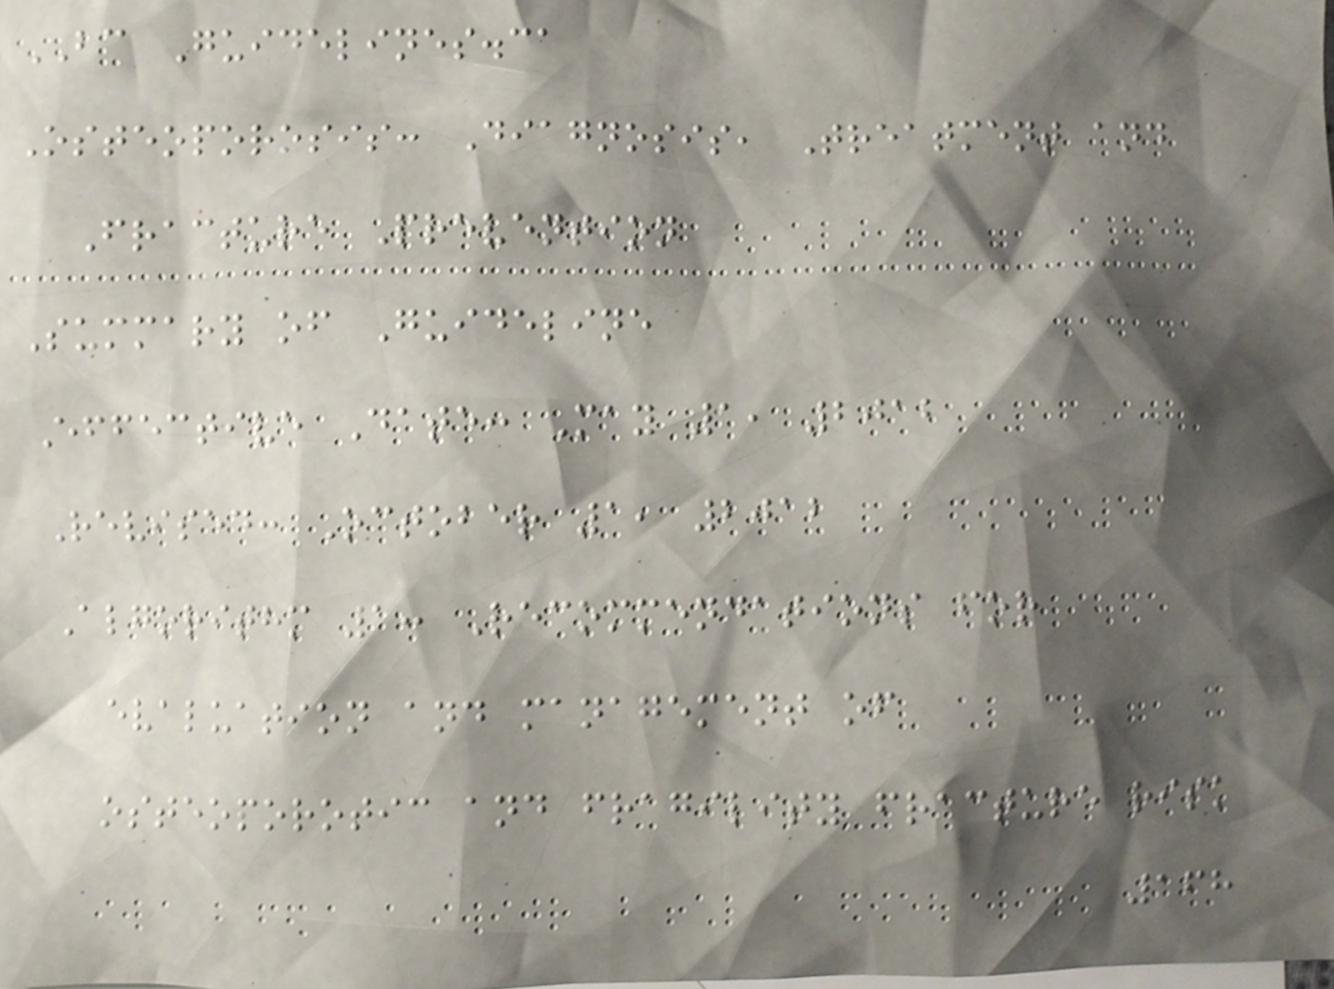BC Guidelines.ca
Osteoporosis: Diagnosis, Treatment and
Fracture Prevention
Summary of Guideline
Effective Date: May 1, 2012
Revised: October 1, 2012
Algorithm 1: Recommendations for
evaluation and management of
osteoporotic and fragility fracture risk
168
